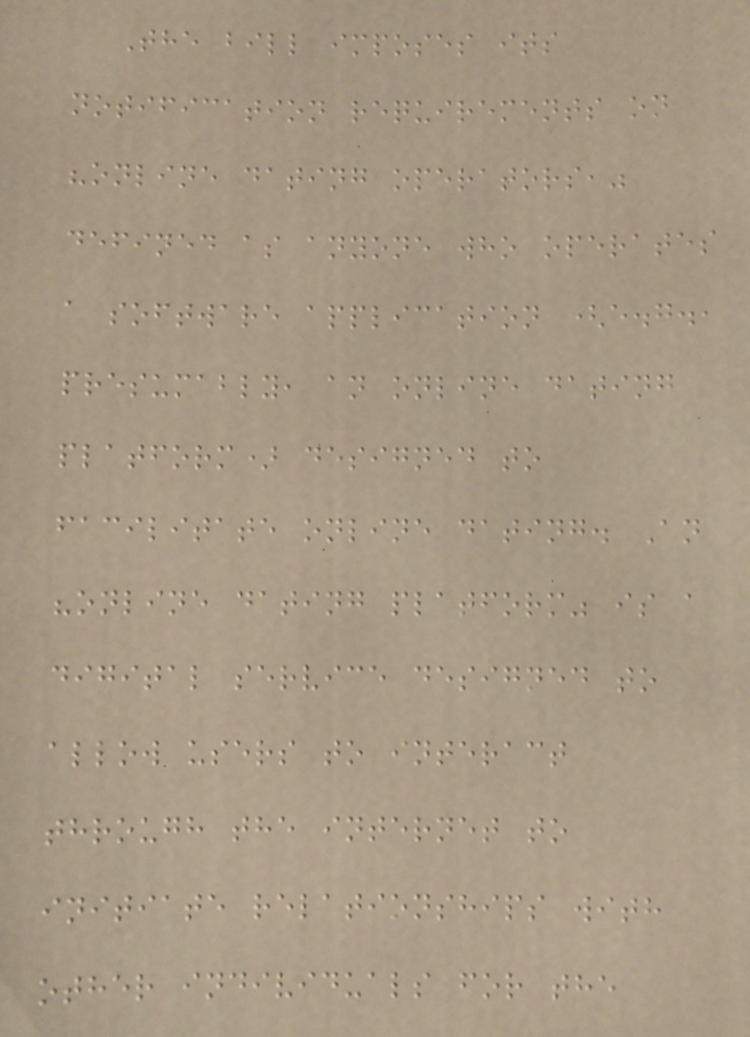The bill imposes its
notification requirements on
"online dating operators,"
defined as anyone who operates
a software application (e.g.,
presumably, an online dating
platform) designed to
facilitate online dating. An
"online dating platform" is a
digital service designed to
allow users to interact
through the internet to
initiate relationships with
other individuals for the
